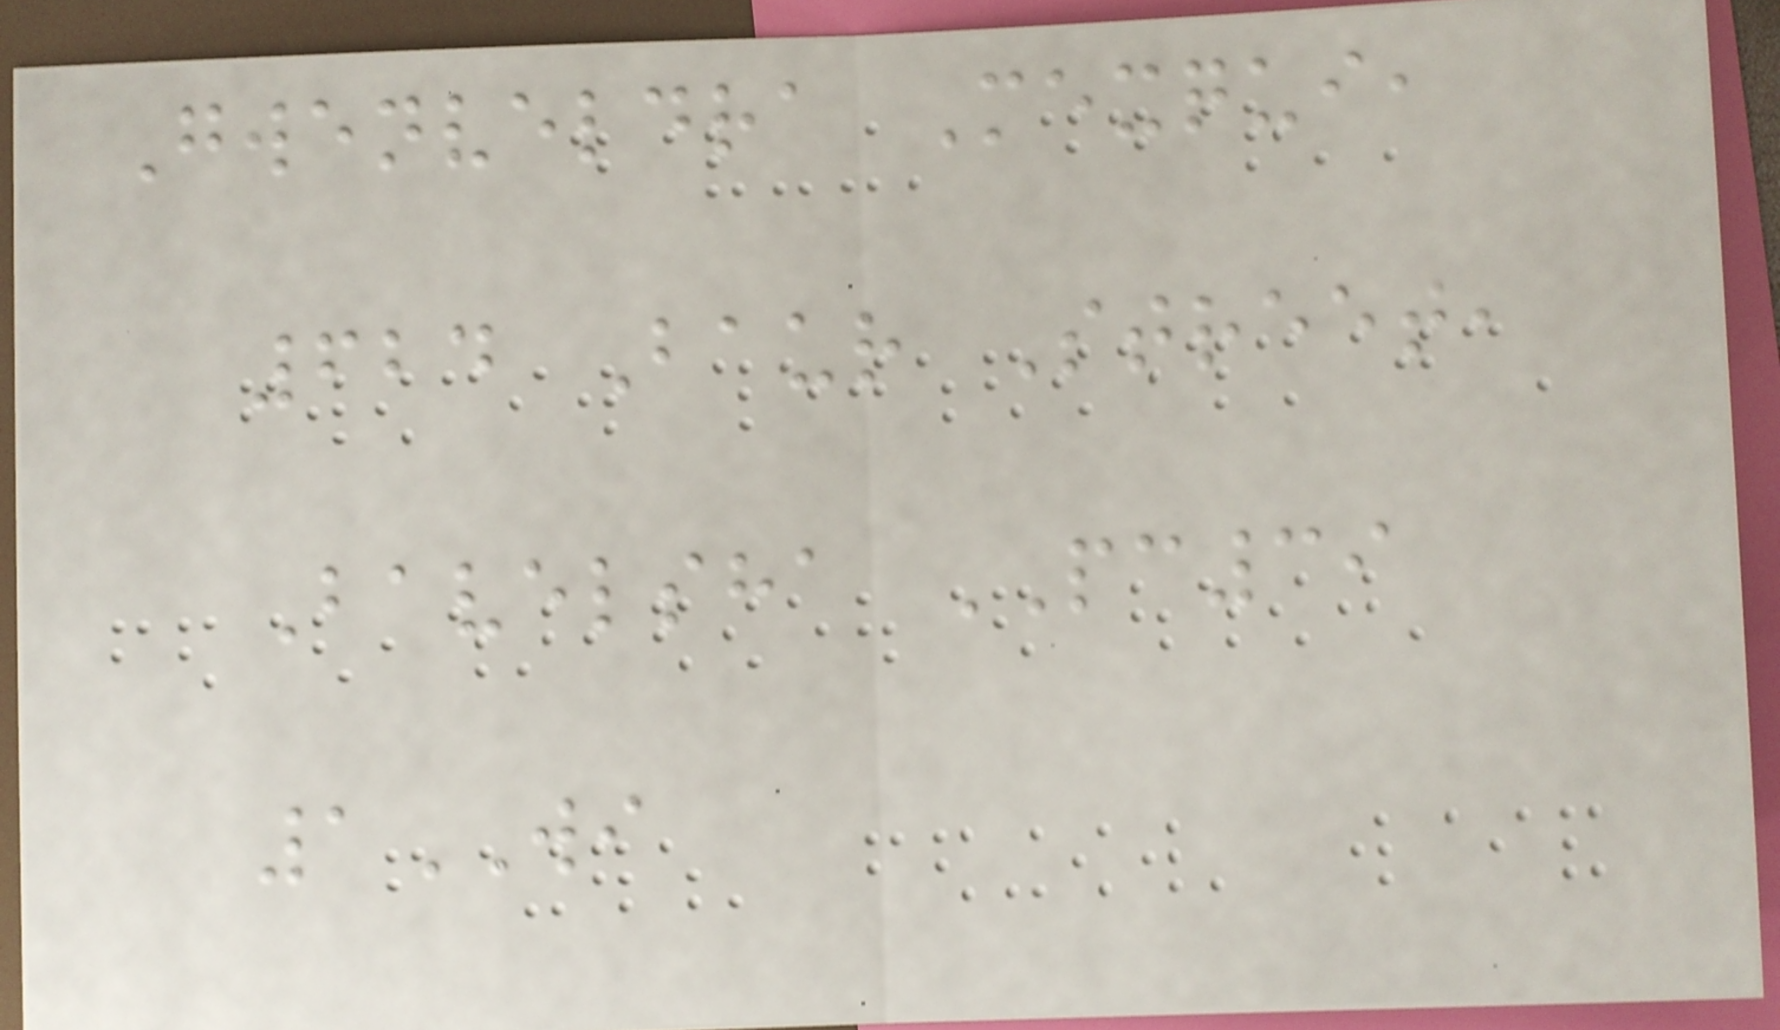Gwenveldra Mexqui,
624 Baur Street,
Bavelsha PC39
1WI
